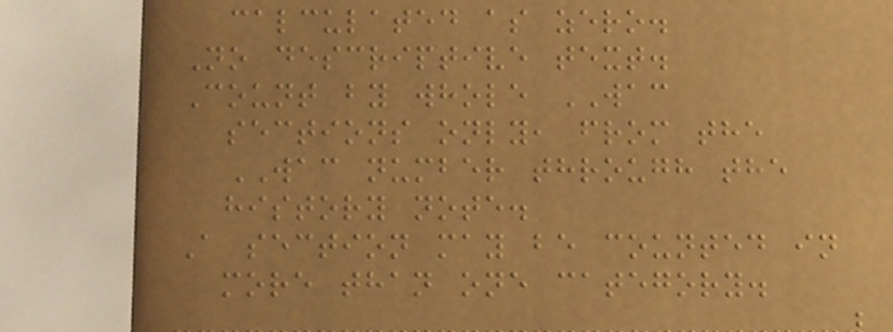calculated as zero.
No descriptive text.
Count by whole WAC
sections only, from the
WAC number through the
history note.
A section may be counted in
more than one category.
